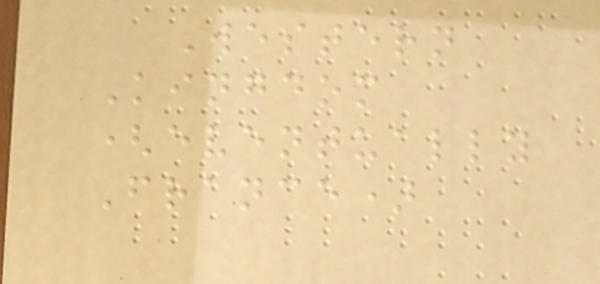Western
Kingdom
(eventually
France)
